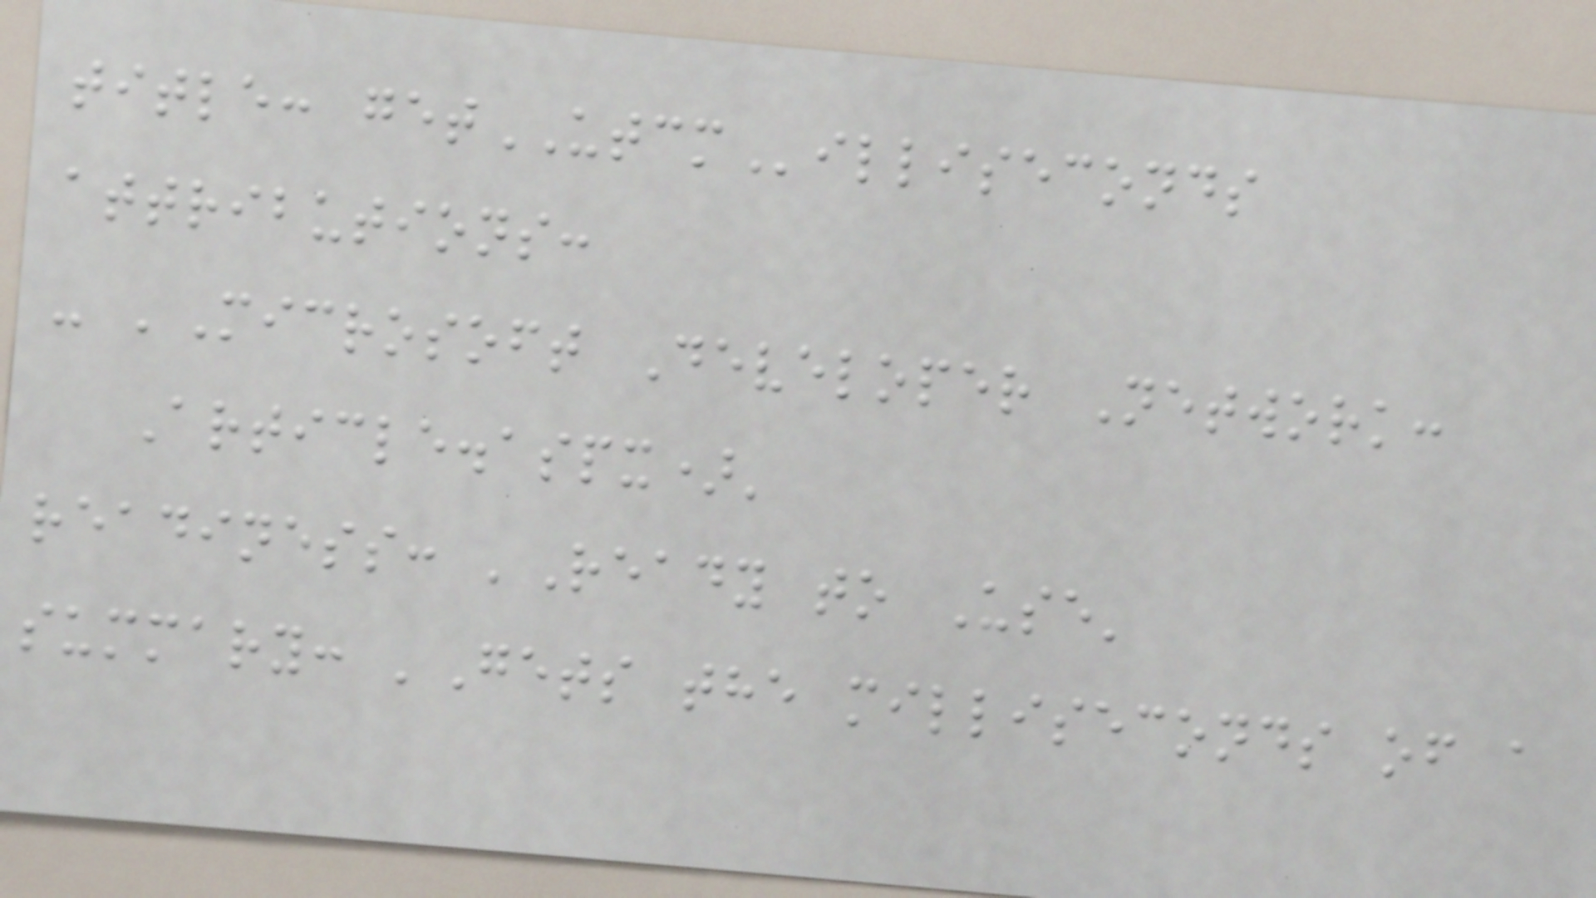title: getUTCMilliseconds
attributions:
- 'Microsoft Developer Network:
Article.aspx)'
readiness: 'Ready to Use'
summary: 'Gets the milliseconds of a
